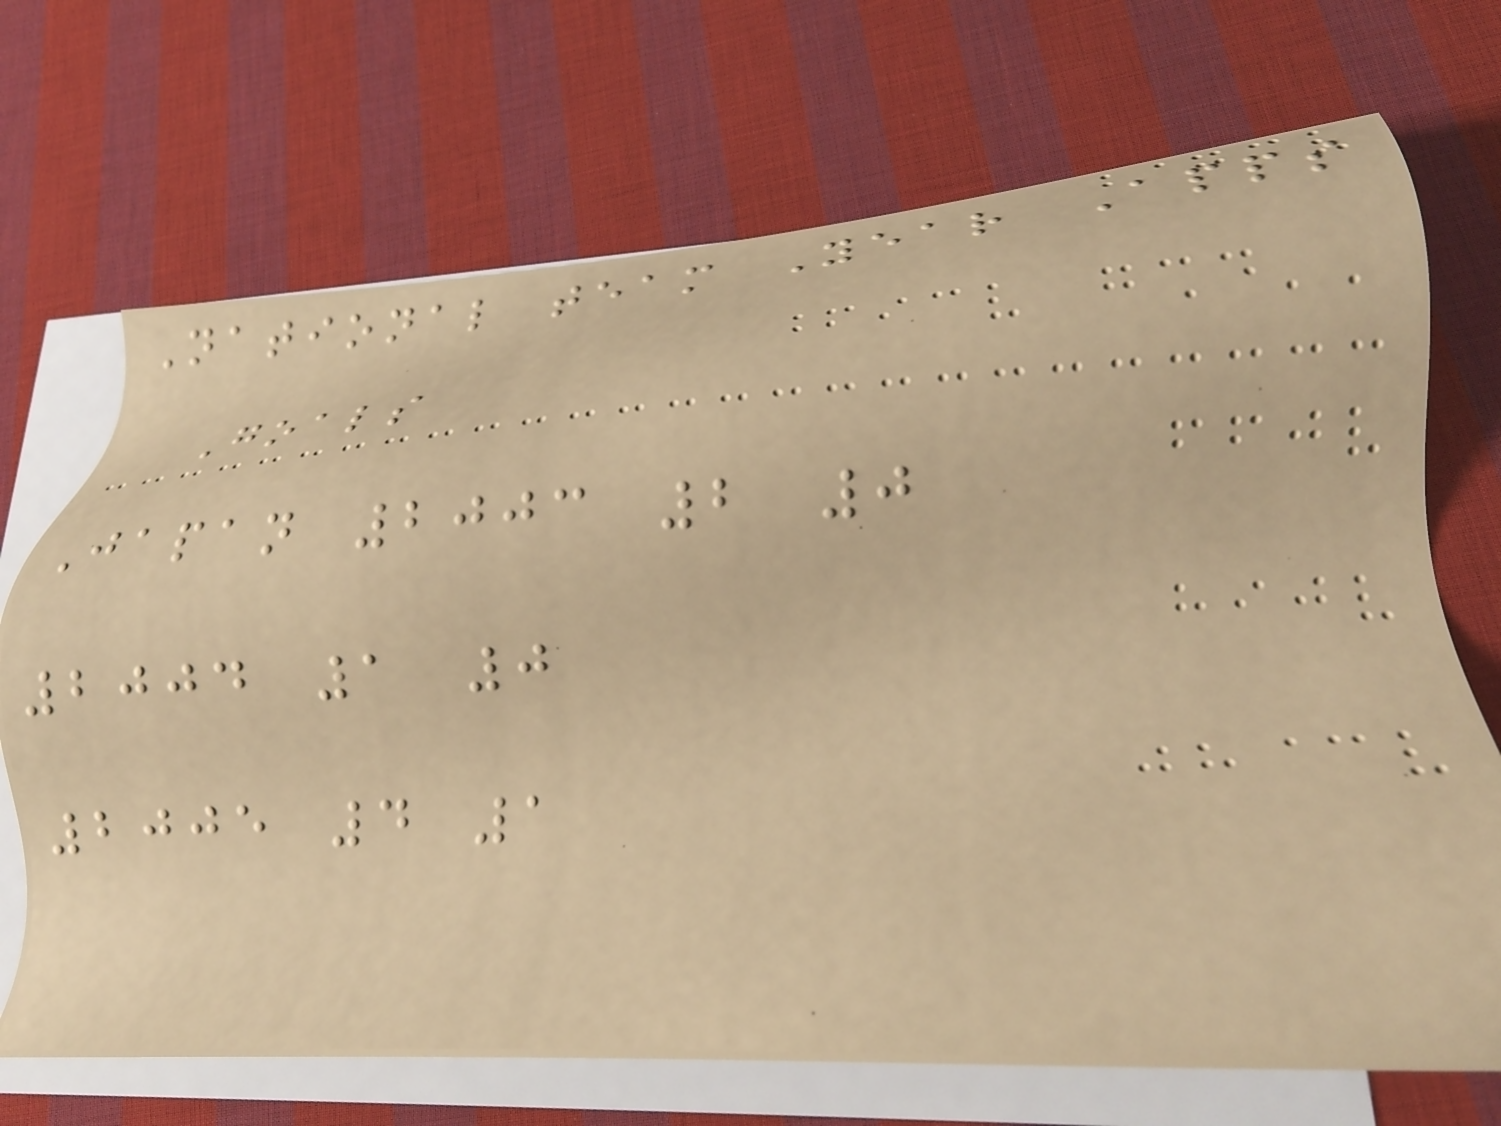National team Year Apps
Goals
Japan 2003 2 0
2004 1 0
2005 4 1
